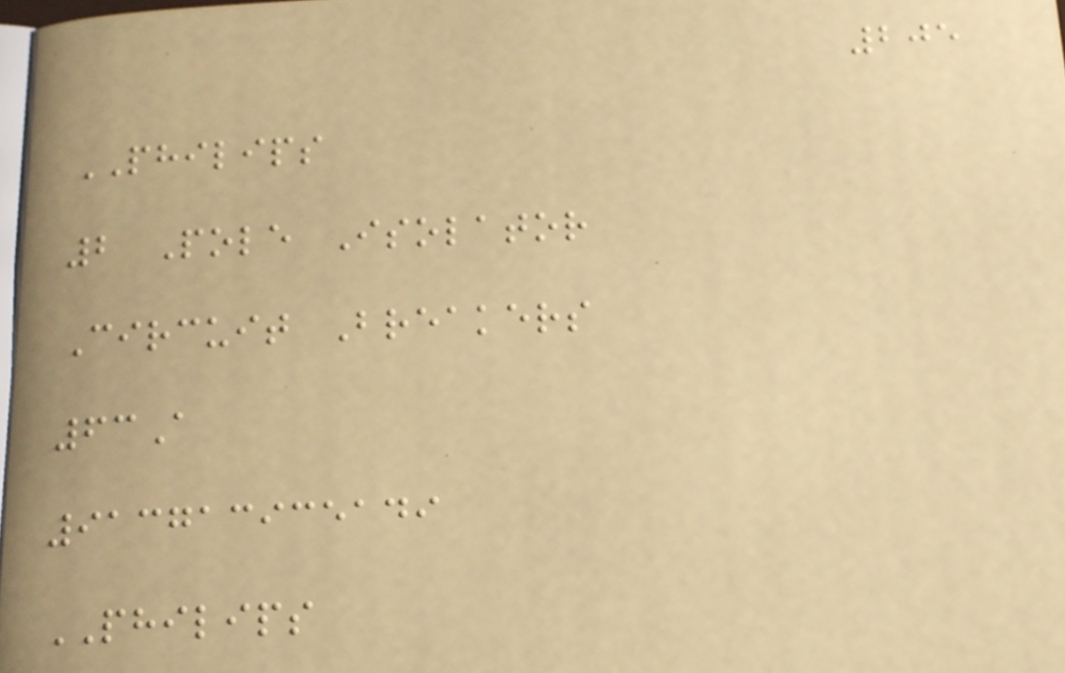205
PHILIPS
2 Pole Isolator
Circuit Breakers
63A
913713935149
PHILIPS
